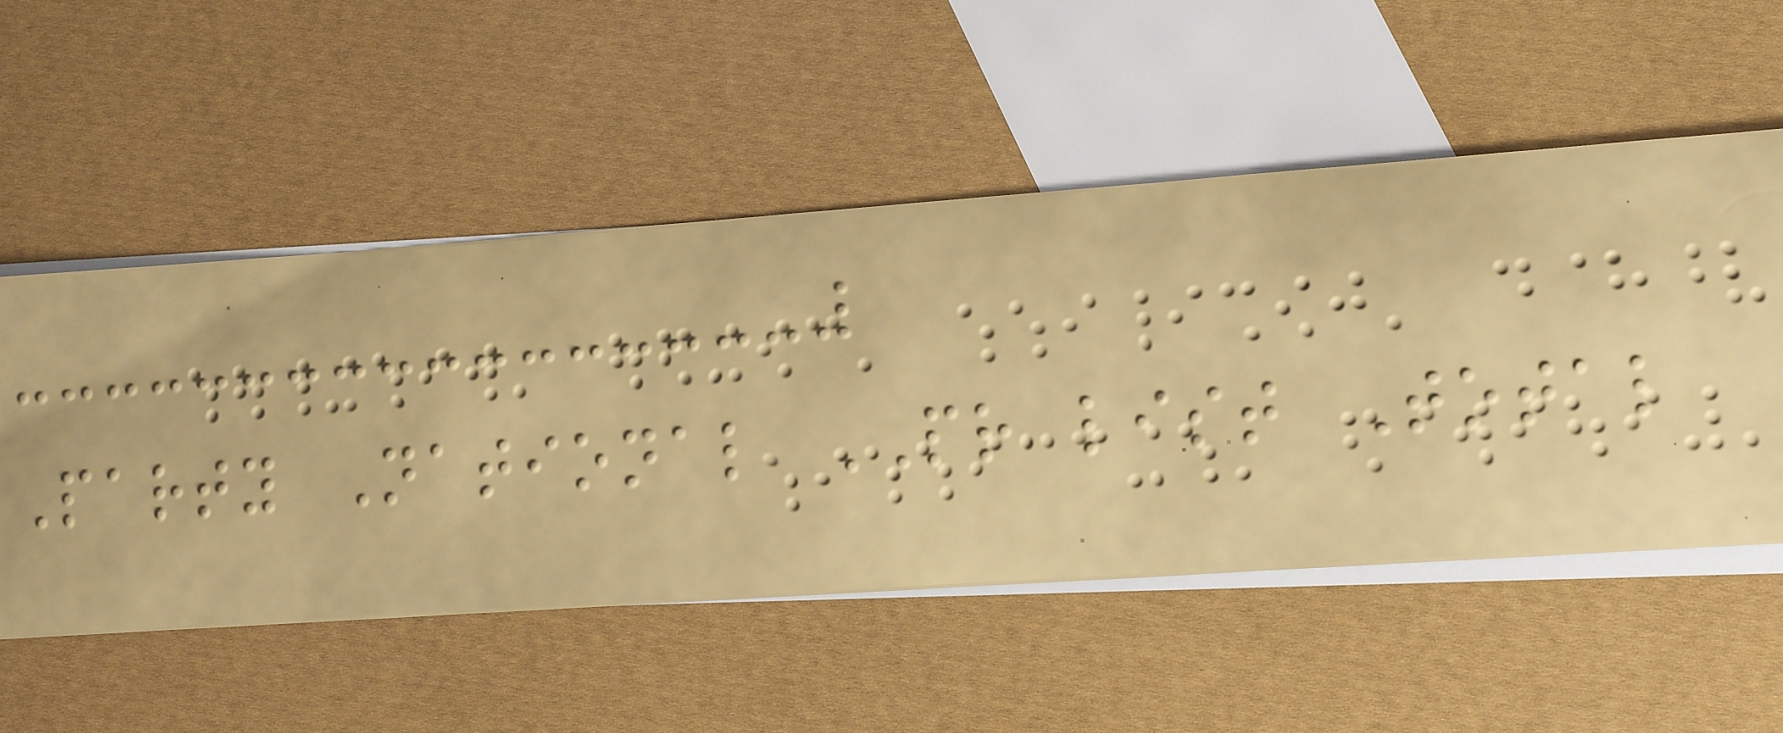Party National PR list Total
